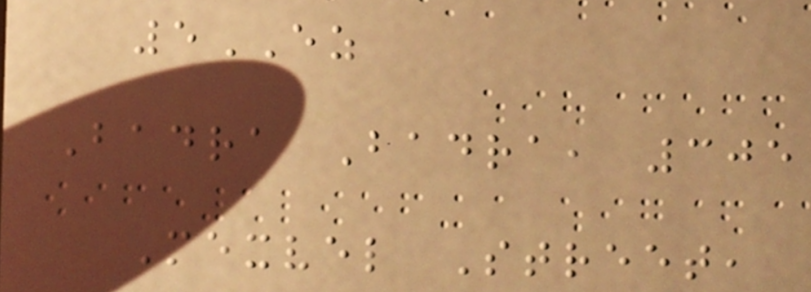5EZ
Badra Badra, 305
Mexvel Street,
